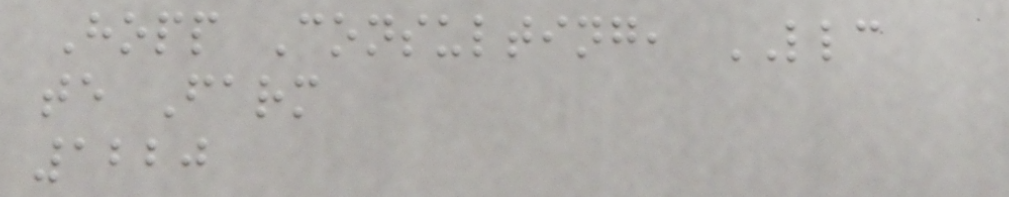Hopp Consulting, LLC
te Farm
1220
